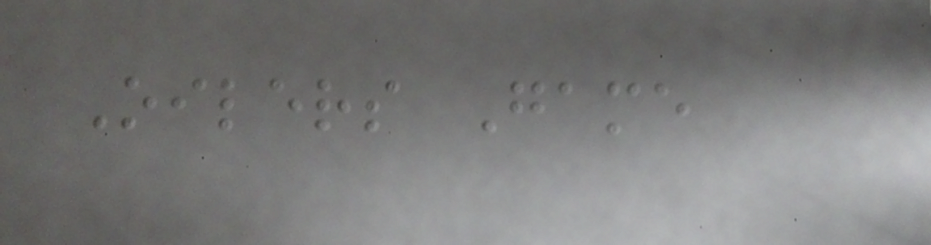Oilers Game
